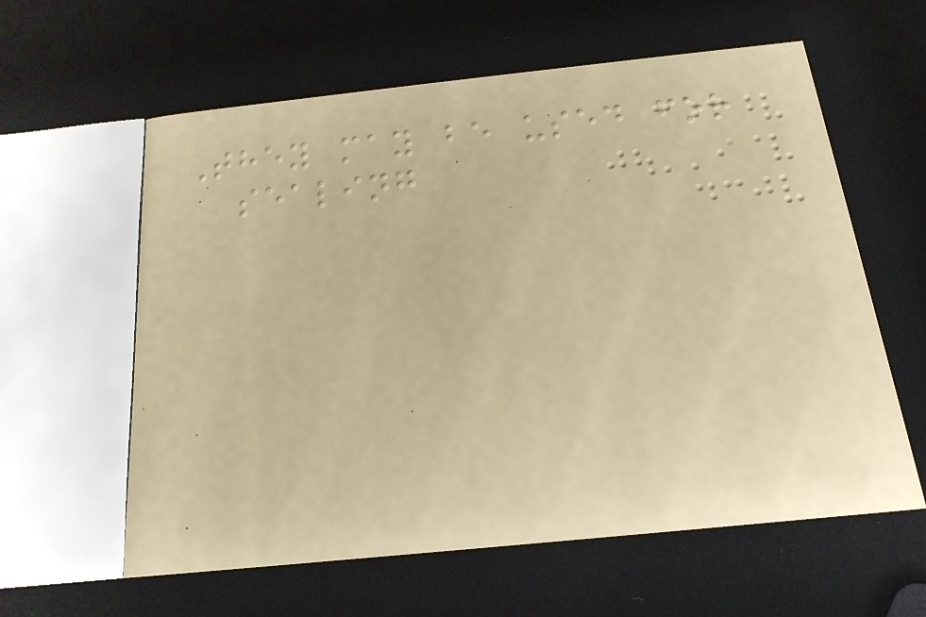They may be used for
sealing
